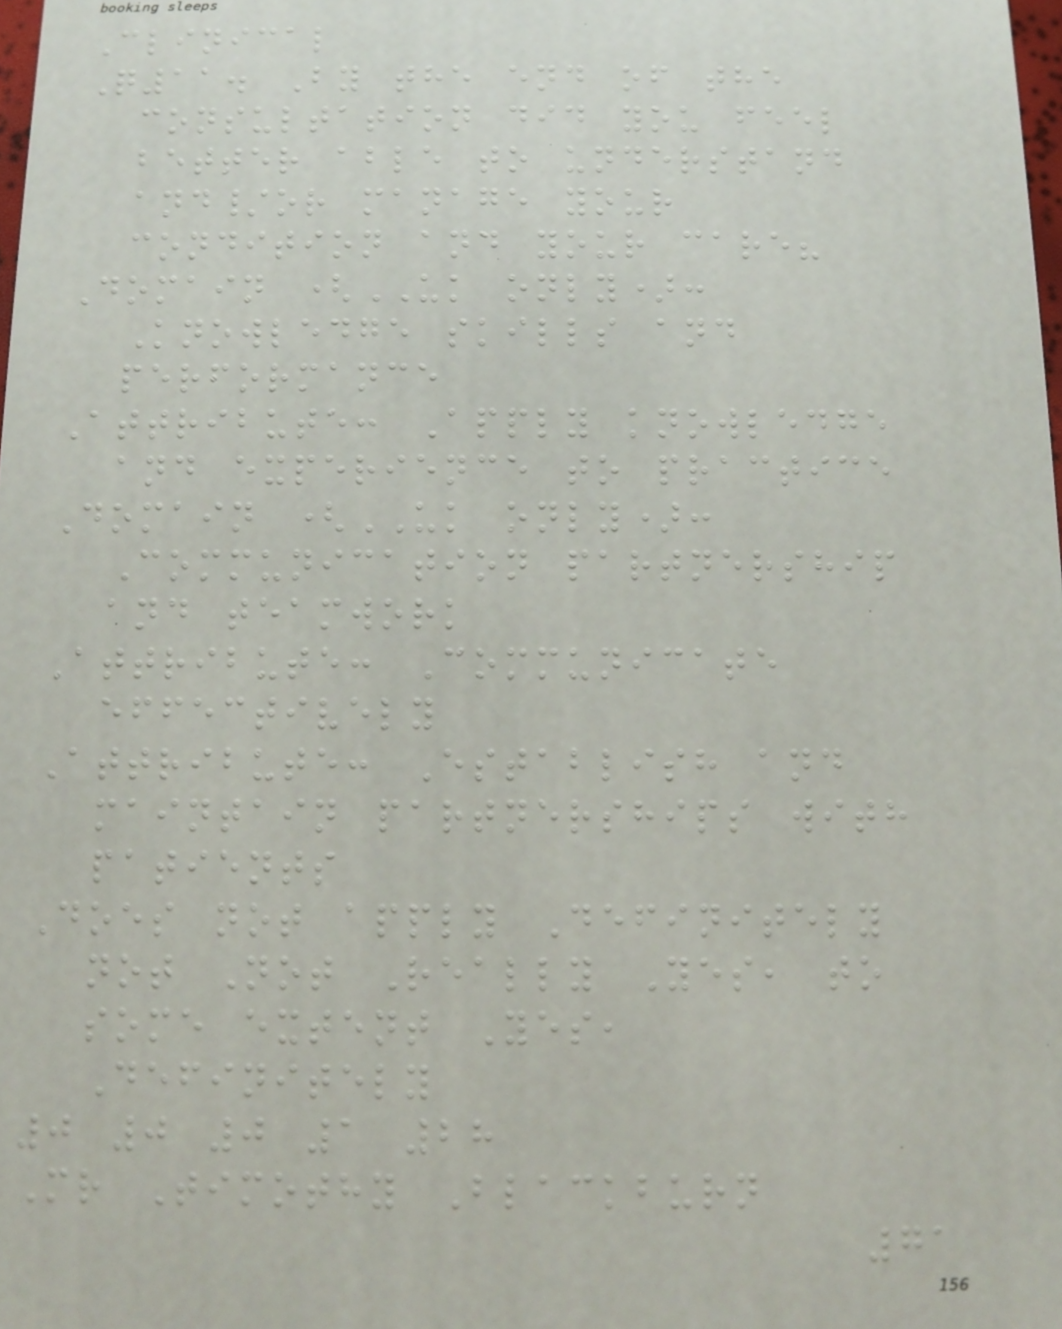Clinical
Q11. By the end of the
consultation did you feel
better able to understand
and/or manage your
condition and your care?
Domain (UK only):
Knowledge skills and
performance
Attribute: Apply knowledge
and experience to practice
Domain (UK only):
Communication partnership
and teamwork
Attribute: Communicate
effectively
Attribute: Establish and
maintain partnerships with
patients
Does not apply Definitely
not Not Really Yes, to
some extent Yes,
Definitely
0 0 0 1 28
Mr Timothy Blackburn
71
